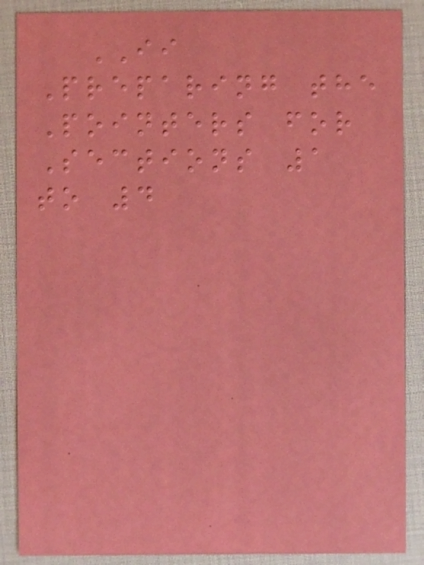II
Preparing the
Pointers for
Sections 1
to 4
